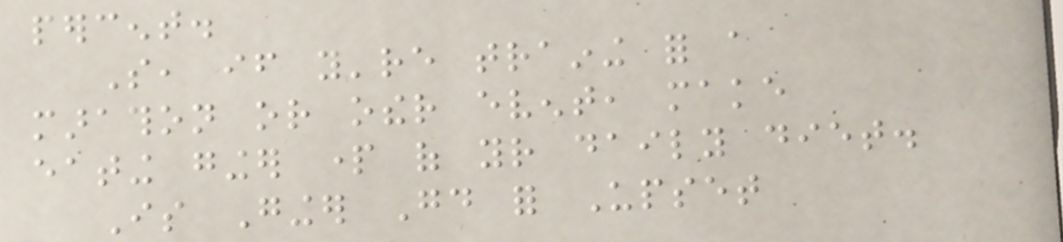percent.
So, if you're training for a
marathon or other event, make
eating ginger part of your daily diet.
Is Ginger Good for Upset
